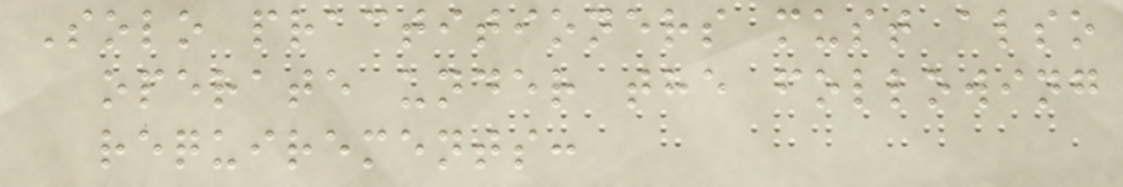Solo practitioners must also
operate under the following
requirements:
